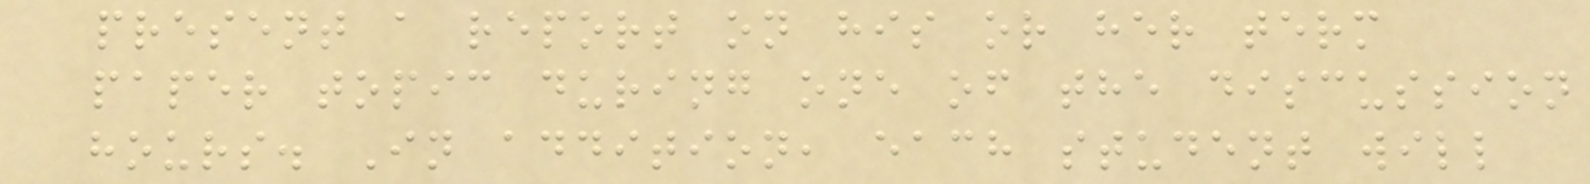present a report on his or her term
paper topic during one of the discussion
hours. In addition, each student will
